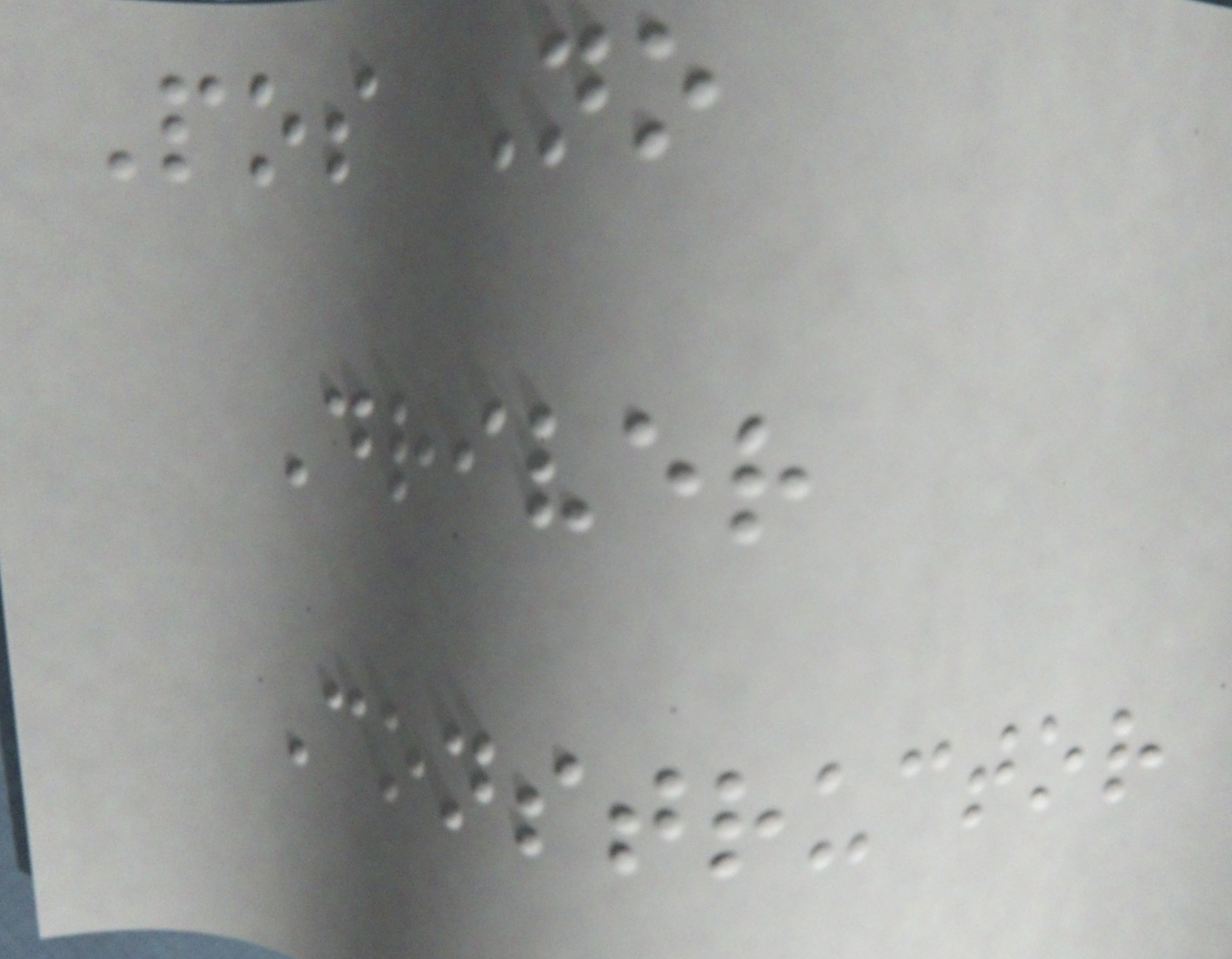Pos No
Driver
Constructor
